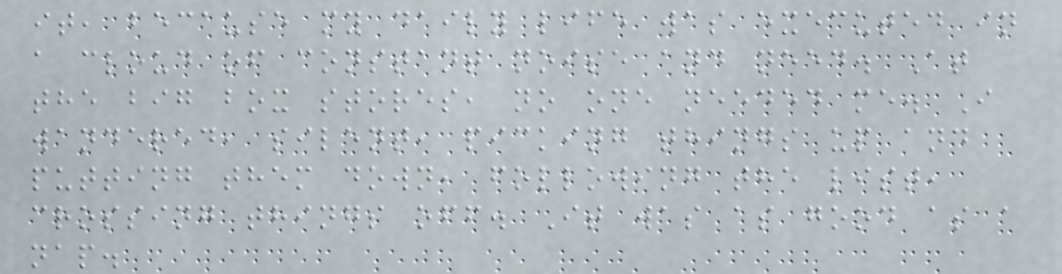it, because my daily life was executed in
a cloud of constant noise and need. At
the big box stores, no one needed me. I
wandered, silent, picking things up and
putting them down, following the list,
crossing things off. It was as good as a
nap.
